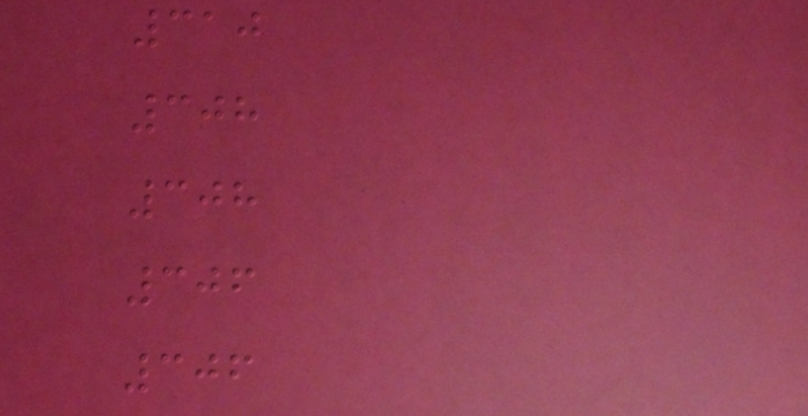310
308
308
306
306
